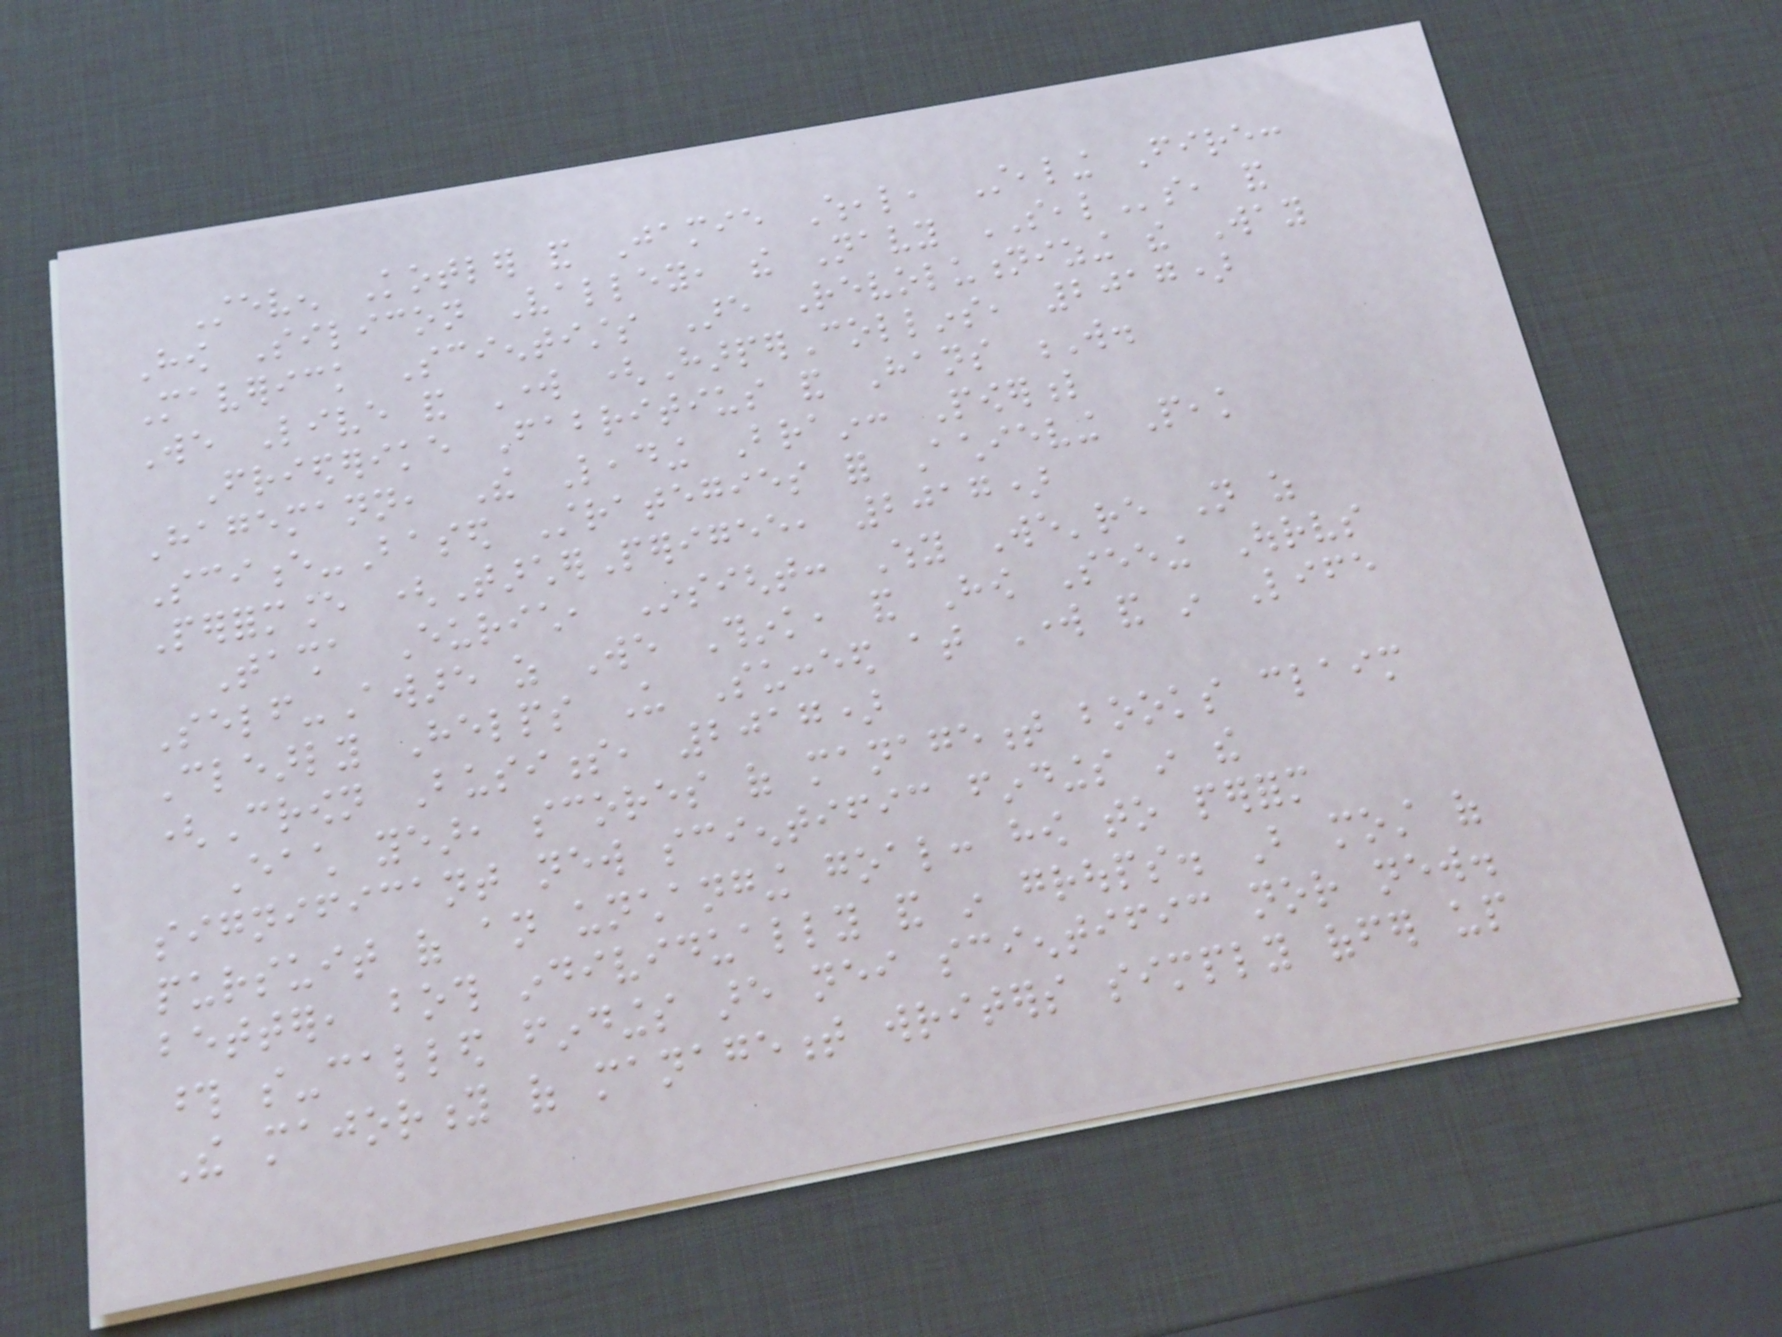Steven Kotler and Jamie Wheal, Stealing Fire:
How Silicon Valley, the Navy SEALs, and
Maverick Scientists Are Revolutionizing the Way
We Live and Work (HarperCollins, 2017)
Friederike Fabritius and Hans W.
Hagemann, The Leading Brain: Powerful
Science-Based Strategies for Achieving Peak
Performance (TarcherPerigee, 2017)
Tasha Eurich, Insight: Why We're Not as
Self-Aware as We Think, and How Seeing Ourselves
Clearly Helps Us Succeed at Work and in Life
(Crown Business, 2017)
Each year, scores of management books claim
significant new scientific findings in the
pursuit of an unchanging goal: how to perform
better, both individually and in groups. But most of
those so-called findings are neither scientific nor new.
The majority of management writers simply offer up
